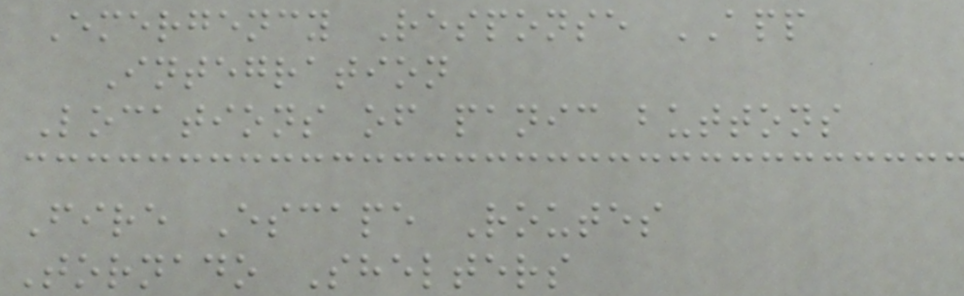Emergency Response APP
Integration
Locations of panic buttons
Fire Escape Routes
Tornado Shelters
